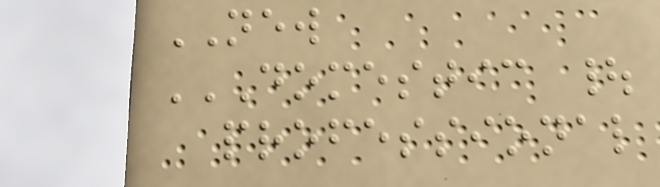NEW
DOMESTIC |
PROFESSIONAL
